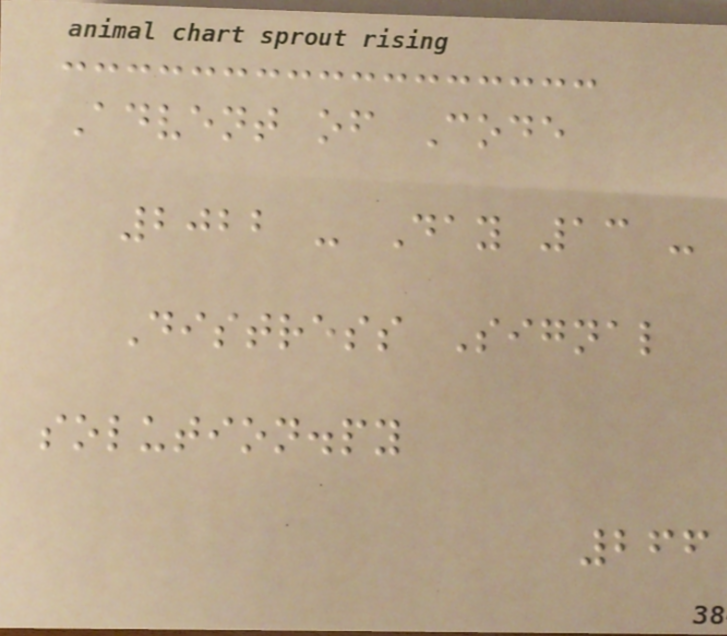Advent of Code
2022 - Day 13 -
Distress Signal
solution.py
266
